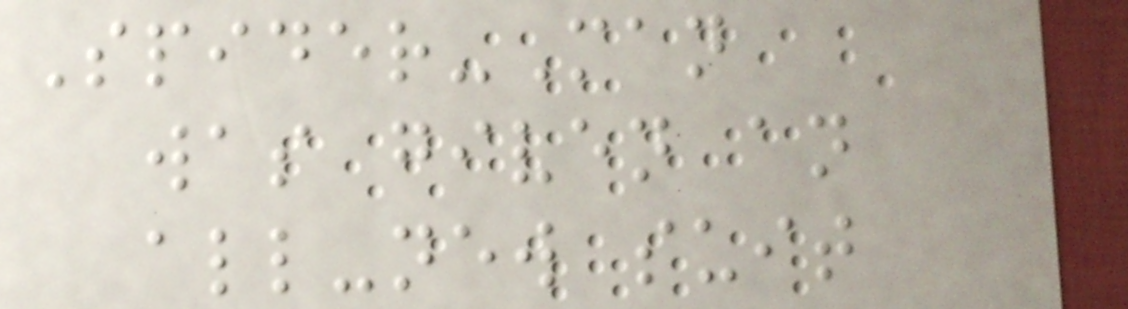Spider-Man
was given an
all-new suit
